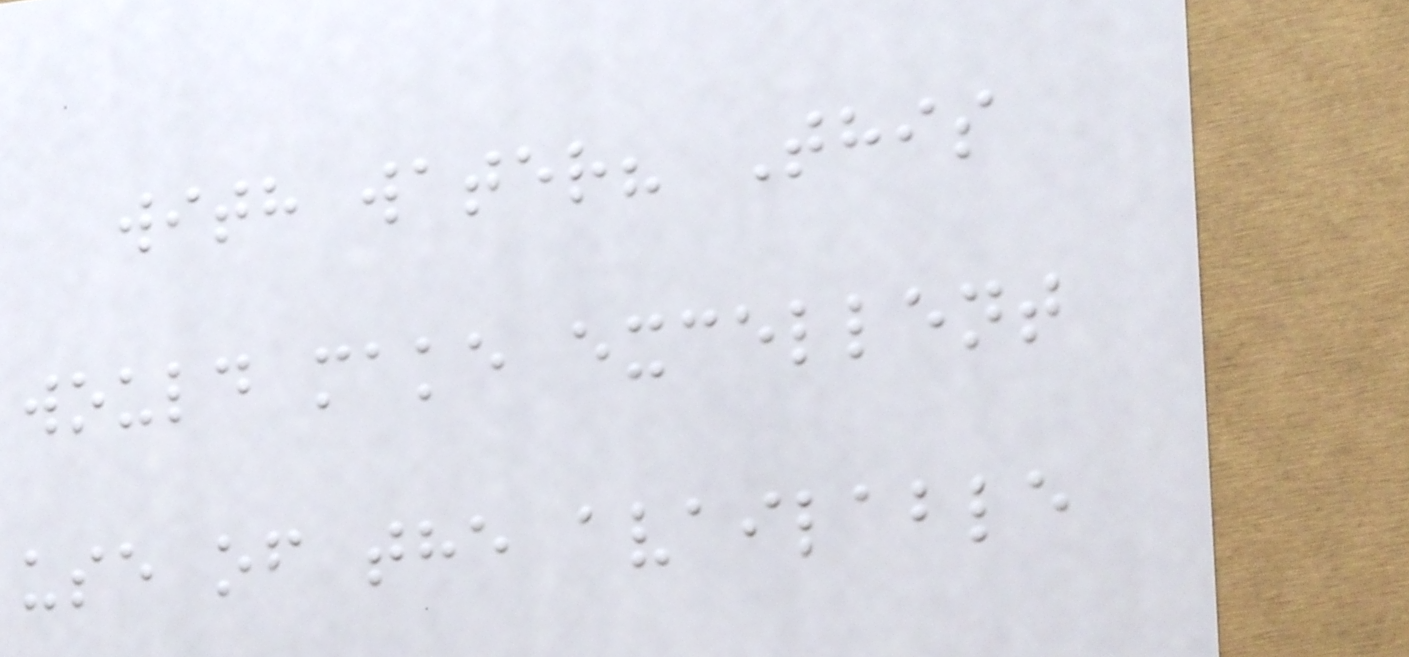with water? This
would make excellent
use of the available
